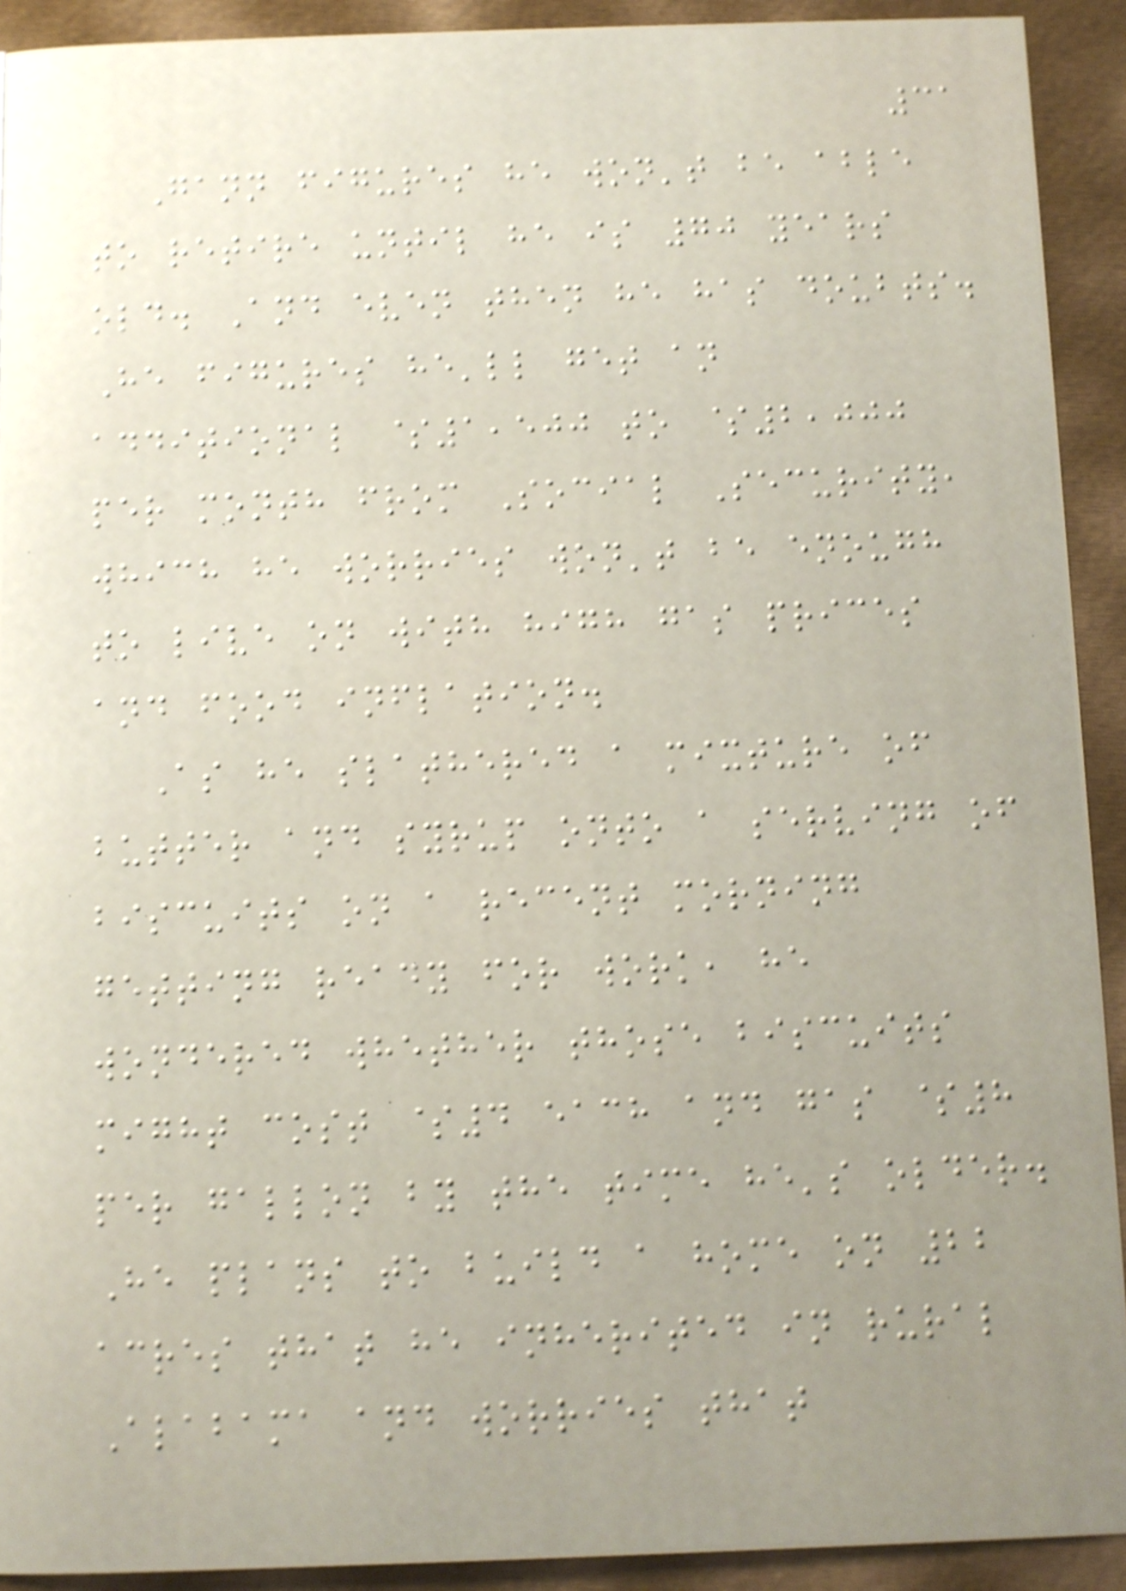31
Gann figures he won't be able
to retire until he is 70 years
old. And even then he has doubts.
He figures he'll get an
additional $1,500 to $2,000
per month from Social Security,
which he worries won't be enough
to live on with high gas prices
and food inflation.
As he slathered a mixture of
butter and syrup onto a serving of
biscuits on a recent morning
getting ready for work, he
wondered whether those biscuits
might cost $4 each and gas $8
per gallon by the time he's older.
He plans to build a home on 22
acres that he inherited in rural
Alabama and worries that
